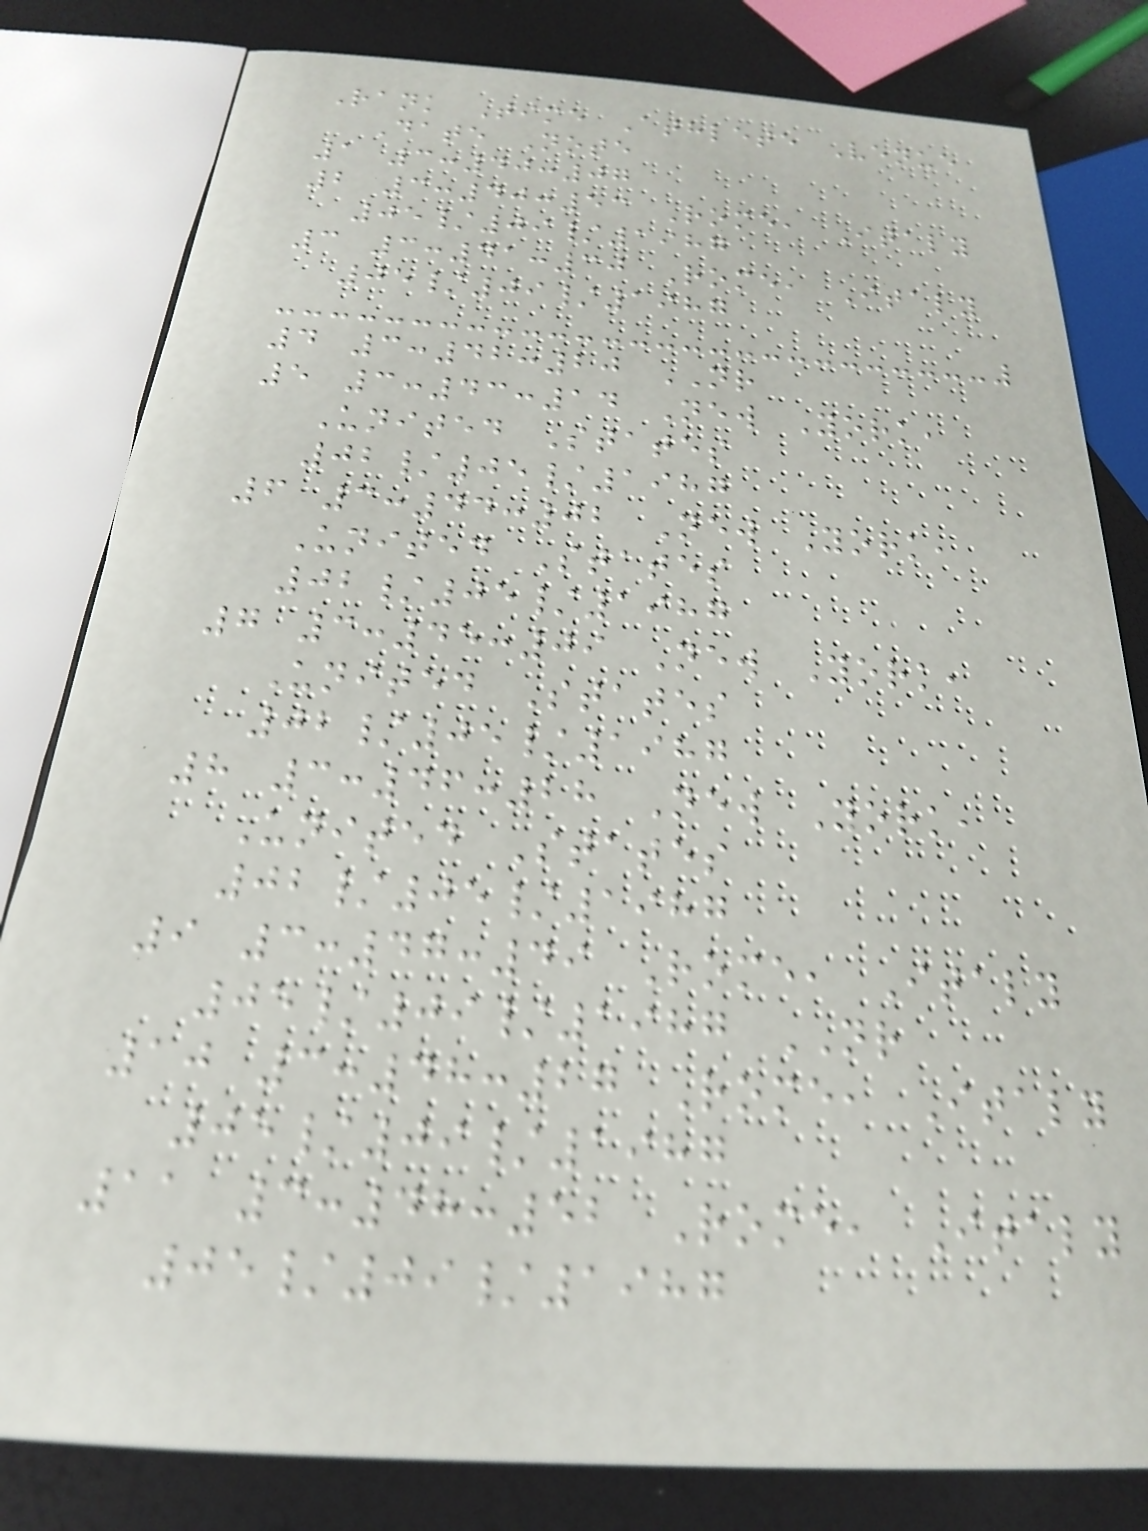Rank Time Athlete Venue
Date Note
1 3:40:07
2 3:40:53 Rome, Italy
05/09/1987
3 3:41:30 Rome, Italy
05/09/1987
4 3:42:20 NR
5 3:43:14 New York,
United States
02/05/1987
6 3:44:02 New York,
United States
02/05/1987
7 3:45:09 New York,
United States
02/05/1987
8 3:46:28 New York,
United States
02/05/1987
9 3:47:49 Rome, Italy
05/09/1987 NR
10 3:48:27 Rome, Italy
05/09/1987
11 3:48:52 Rome, Italy
05/09/1987
